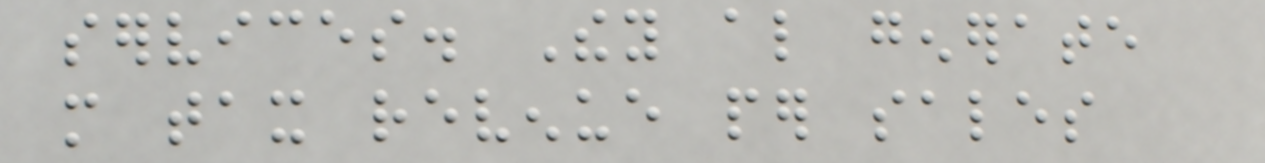services. They also generate
more tax revenue per sales
